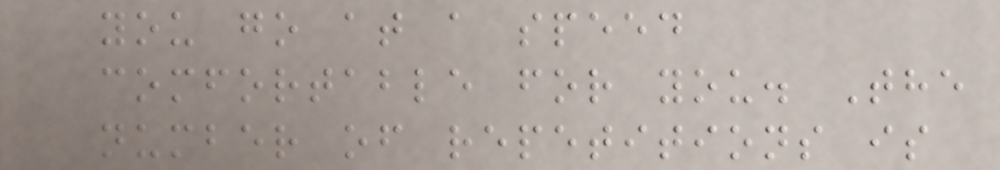you go at a speed
comfortable for you. The
number of repetitions is
